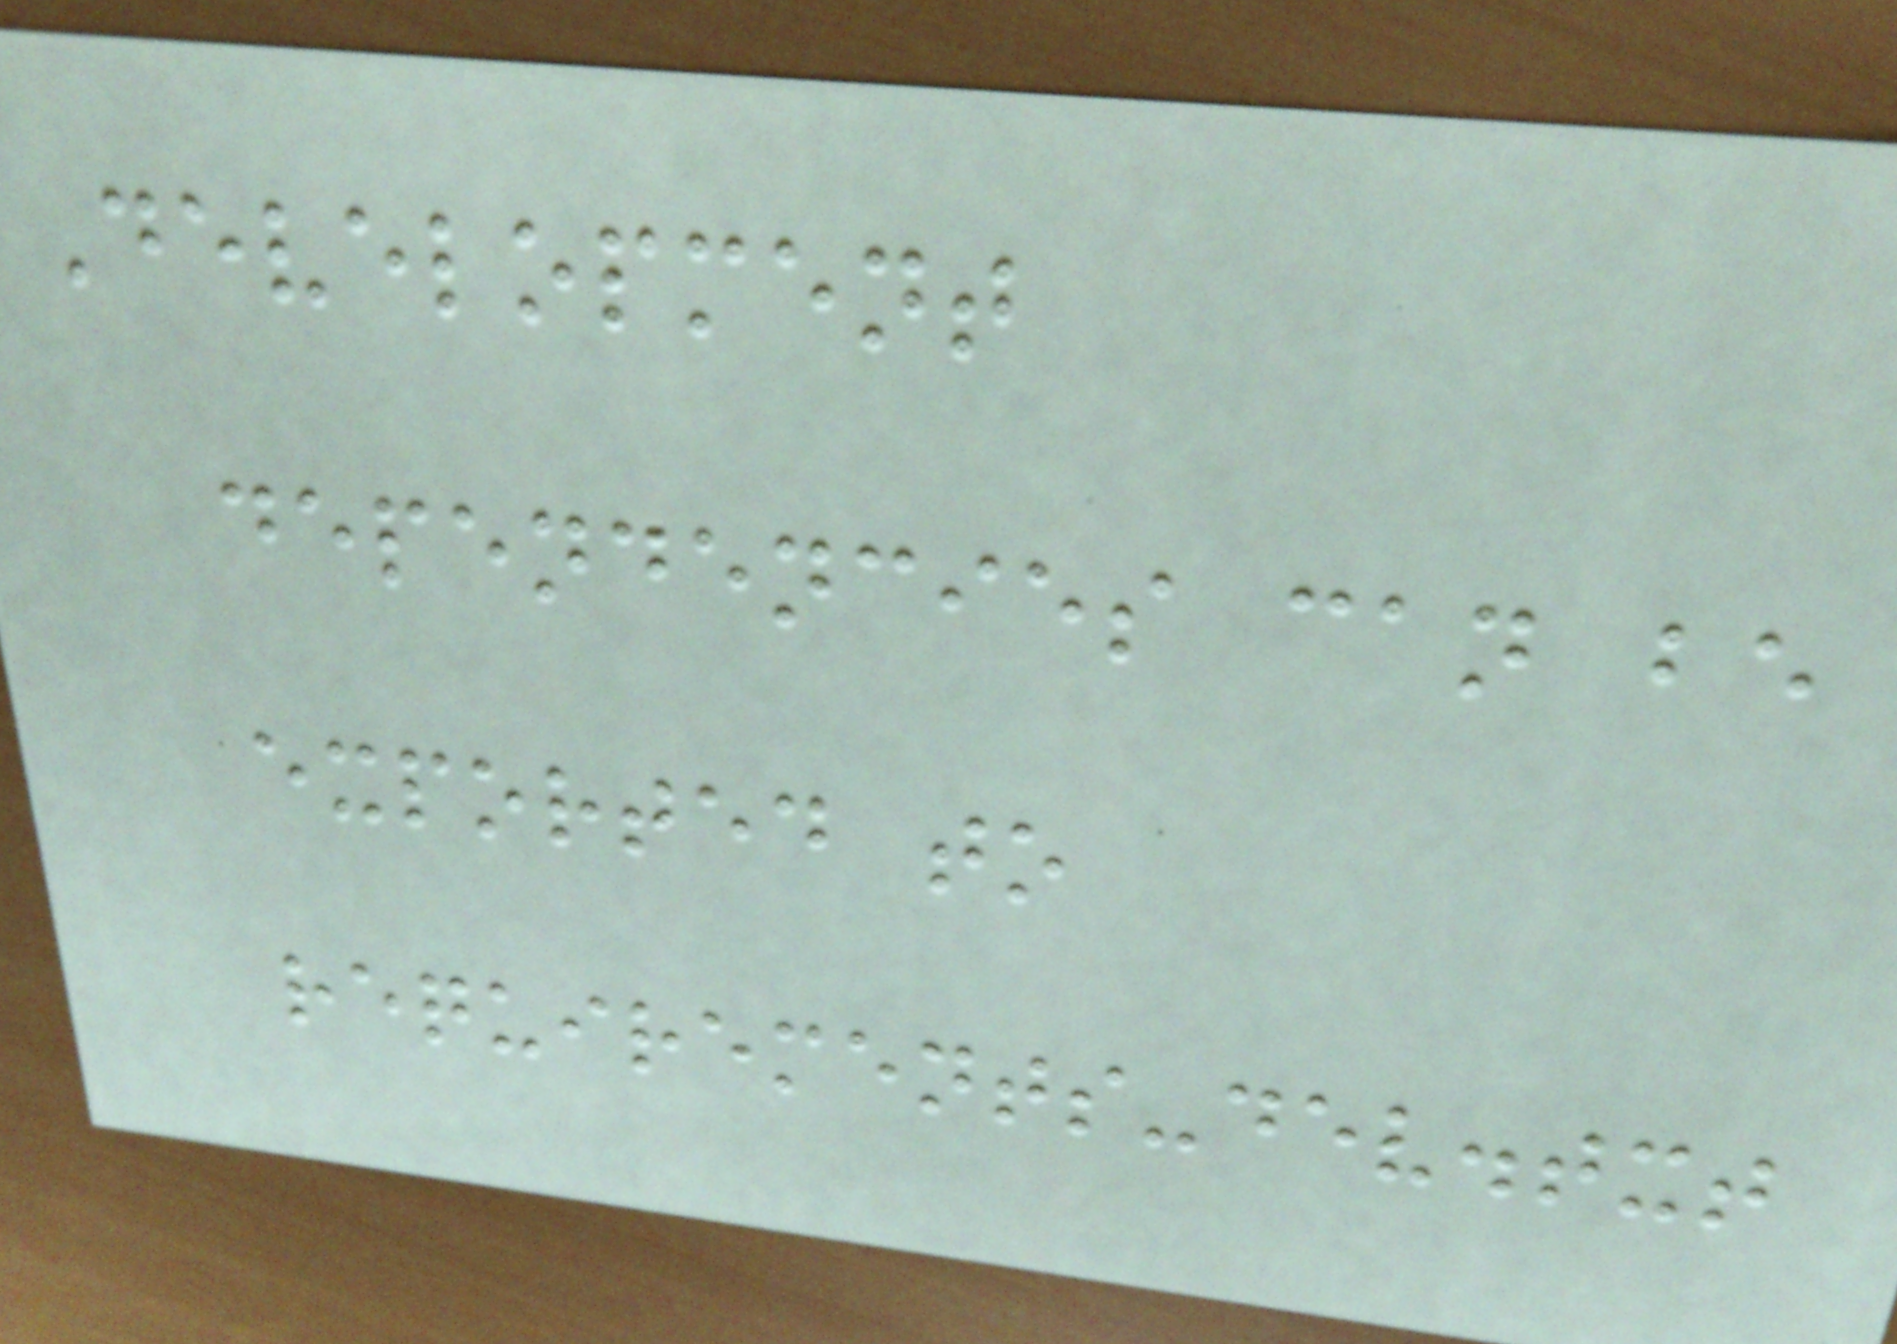Development
dependencies can be
exported to
requirements-dev.txt
